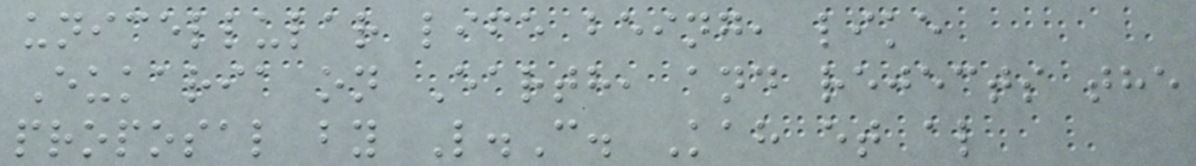unicellular life being, like
Eukaria on Earth, and rejects the
proposal by L.C. Kah et al
